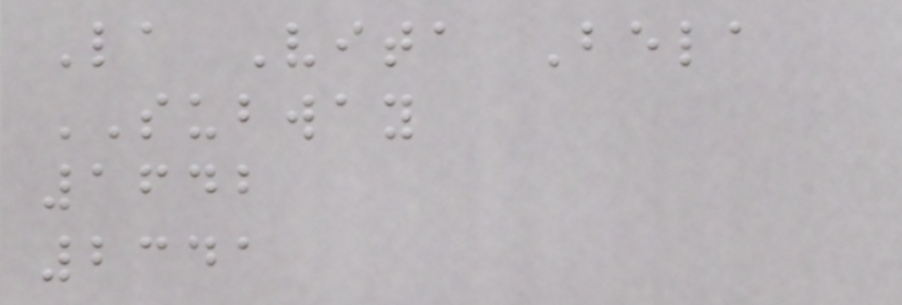La Vita Bela
SUBWAY
1642
2341
